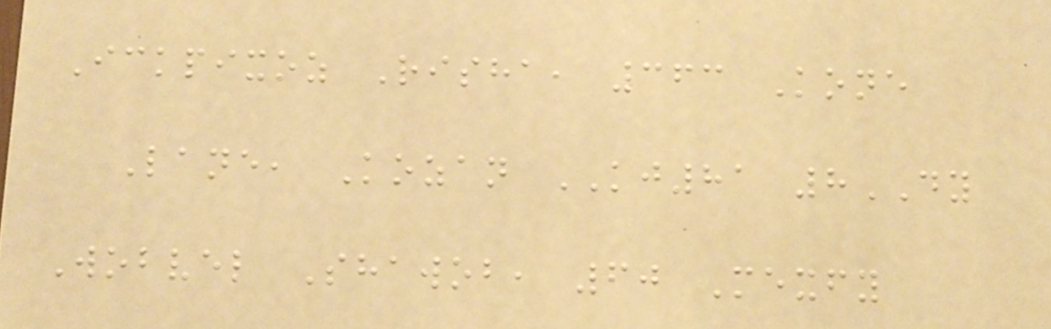Ickpixoz Risha, 363 Kone
Lane, Kozan KJ81 8DY
Wobvel Shawob, 60 Mexfy
